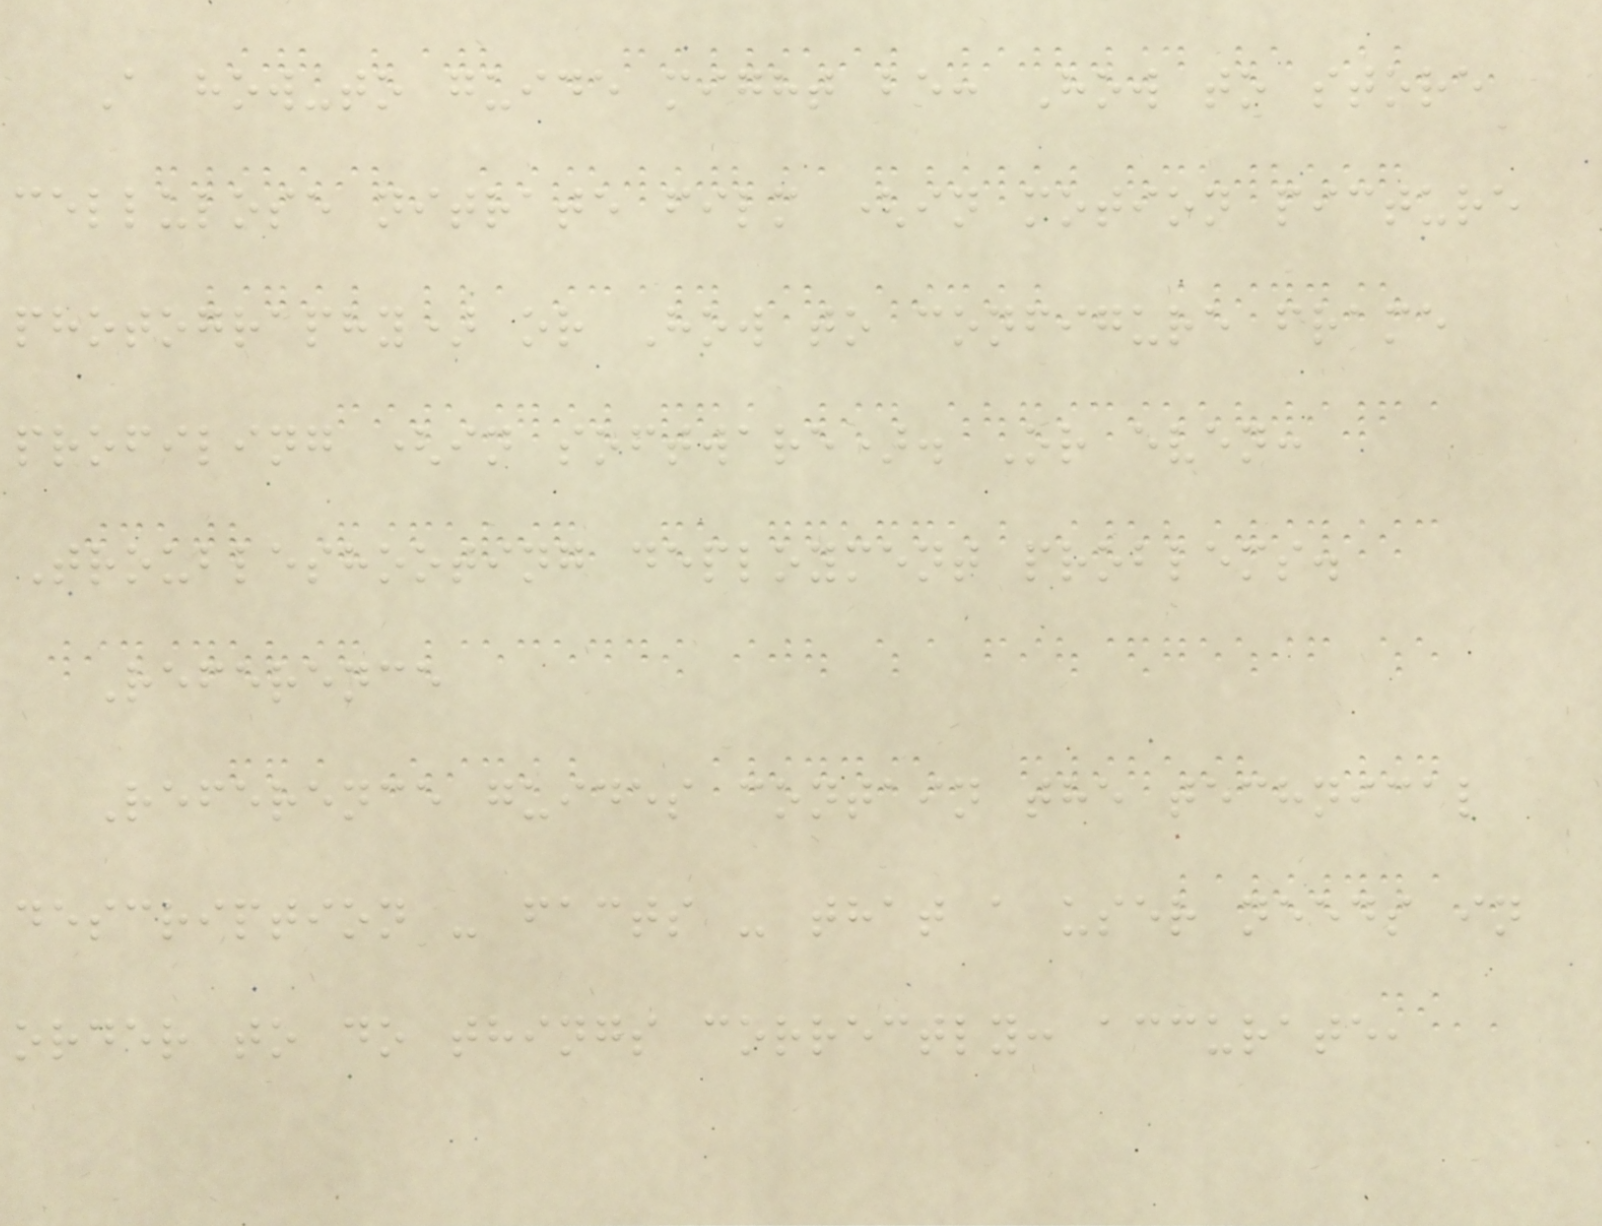A how-to guide might be: How to store
cellulose nitrate film (in motion picture
photography) or How to configure frame
profiling (in software). Or even:
Troubleshooting deployment problems.
Reference
Reference guides contain the technical
description - facts - that a user needs in
order to do things correctly: accurate,
